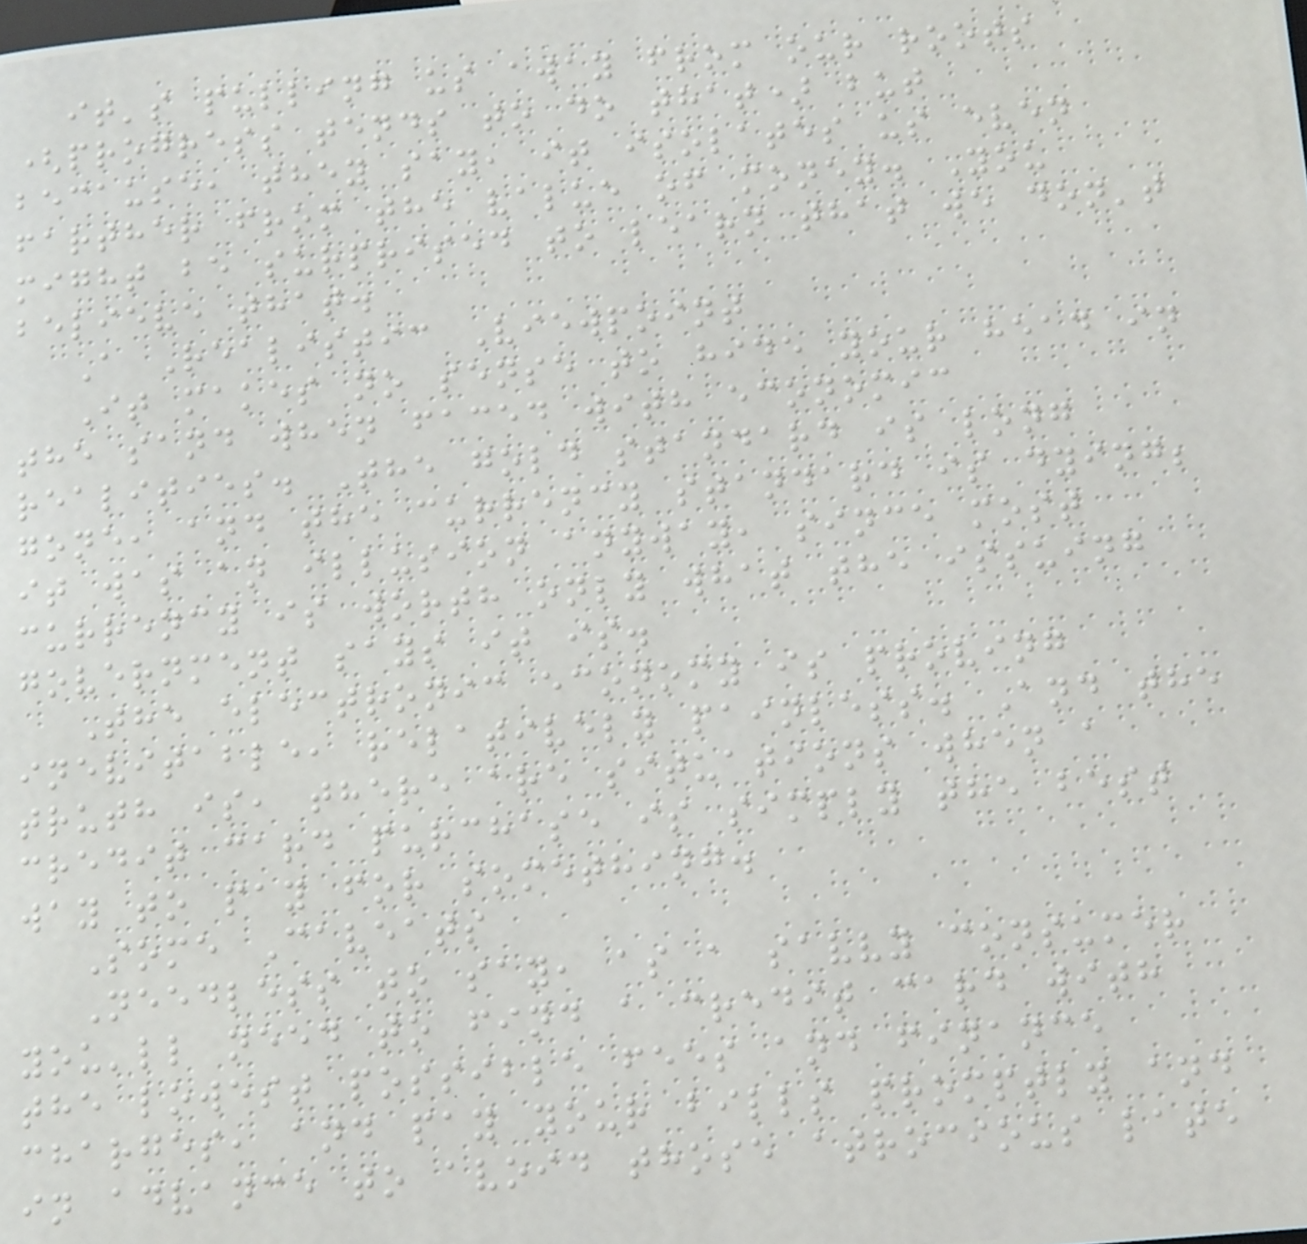it's pulling us away from our roots
(progress tends to do that) but
because, they say, it isolates us even
farther from the value of money. You
might be surprised to learn that we don't
believe that.
A Realistic Viewpoint
It makes no sense to hide your head in
the sand when faced with economic
realities. The gold standard is long
gone, and the currency standard is dying;
it was an illusion anyway, since most
currency is worth only what the issuing
government says it is.
The electronic economy is proving
inevitable, relatively painless. And the
truth is, there are situations when a
credit card purchase is simply the best
way to pay for something.
Some Caveats
Needless to say, as a savvy consumer
you'll need to find a credit card with
the lowest possible fees and finance
charges, and pay your bills promptly and
in advance to avoid those atrocious late
